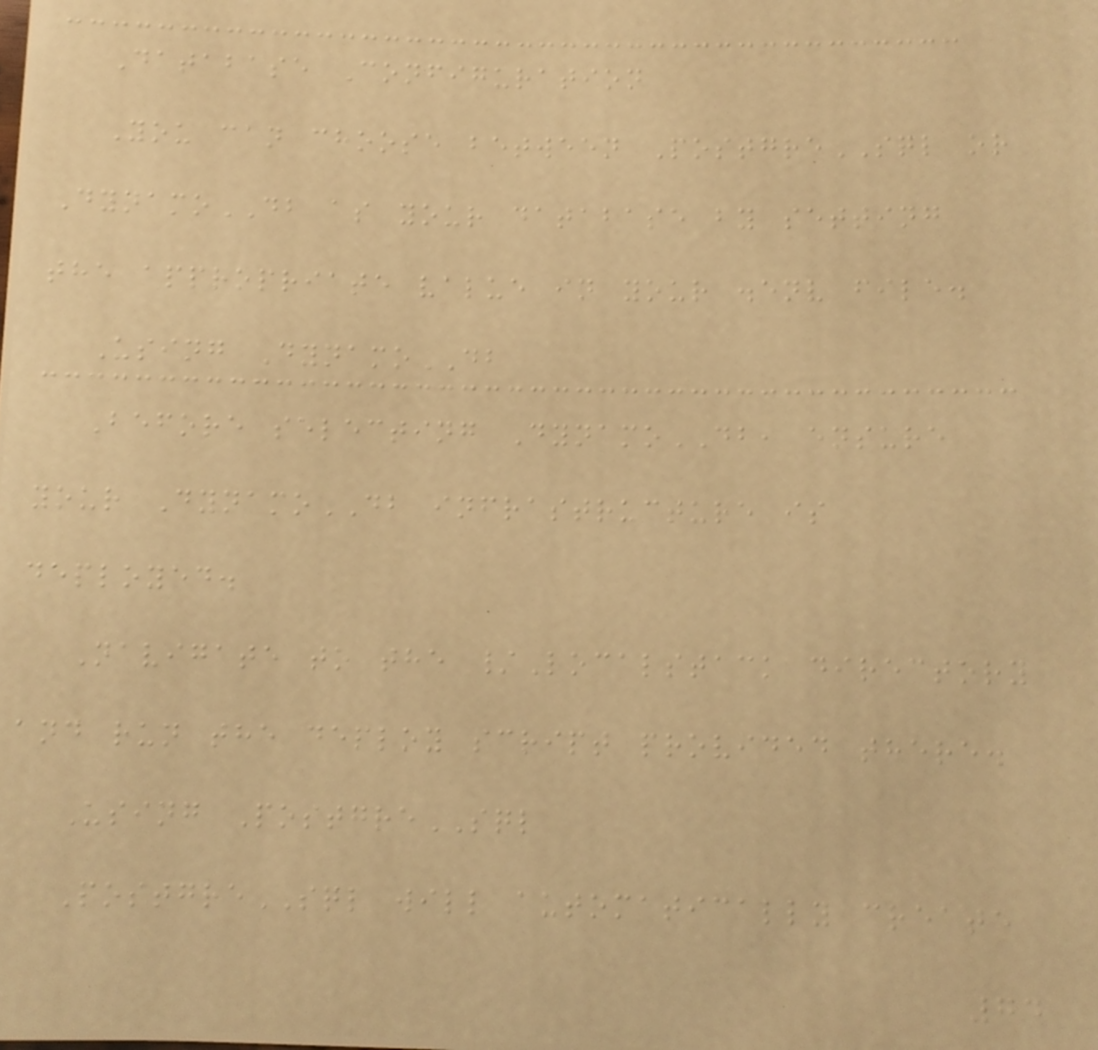Database Configuration
You can choose between PostgreSQL or
DynamoDB as your database by setting
the appropriate value in your .env file.
Using DynamoDB
Before selecting DynamoDB, ensure
your DynamoDB infrastructure is
deployed.
Navigate to the /Localstack directory
and run the deploy script provided there.
Using PostgreSQL
PostgreSQL will automatically create
74
